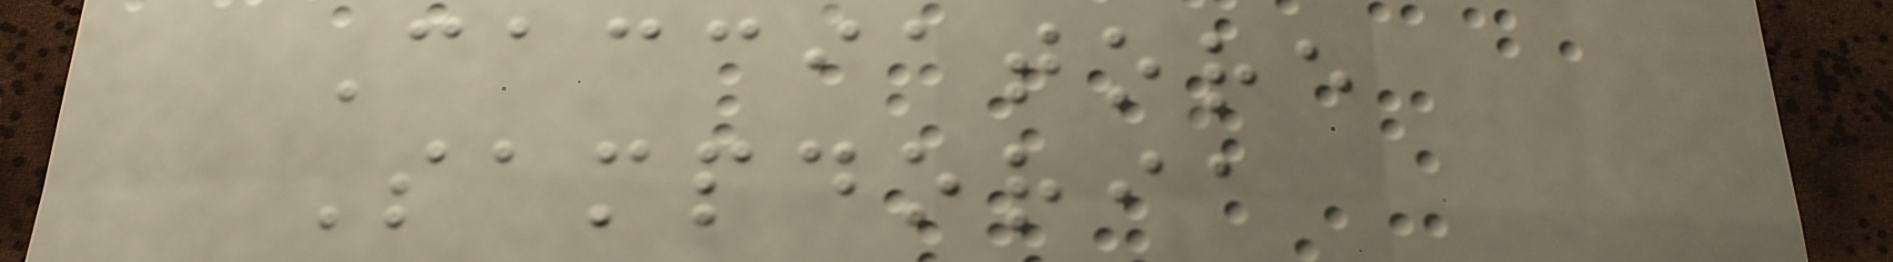Cacciatore
Sampdoria
